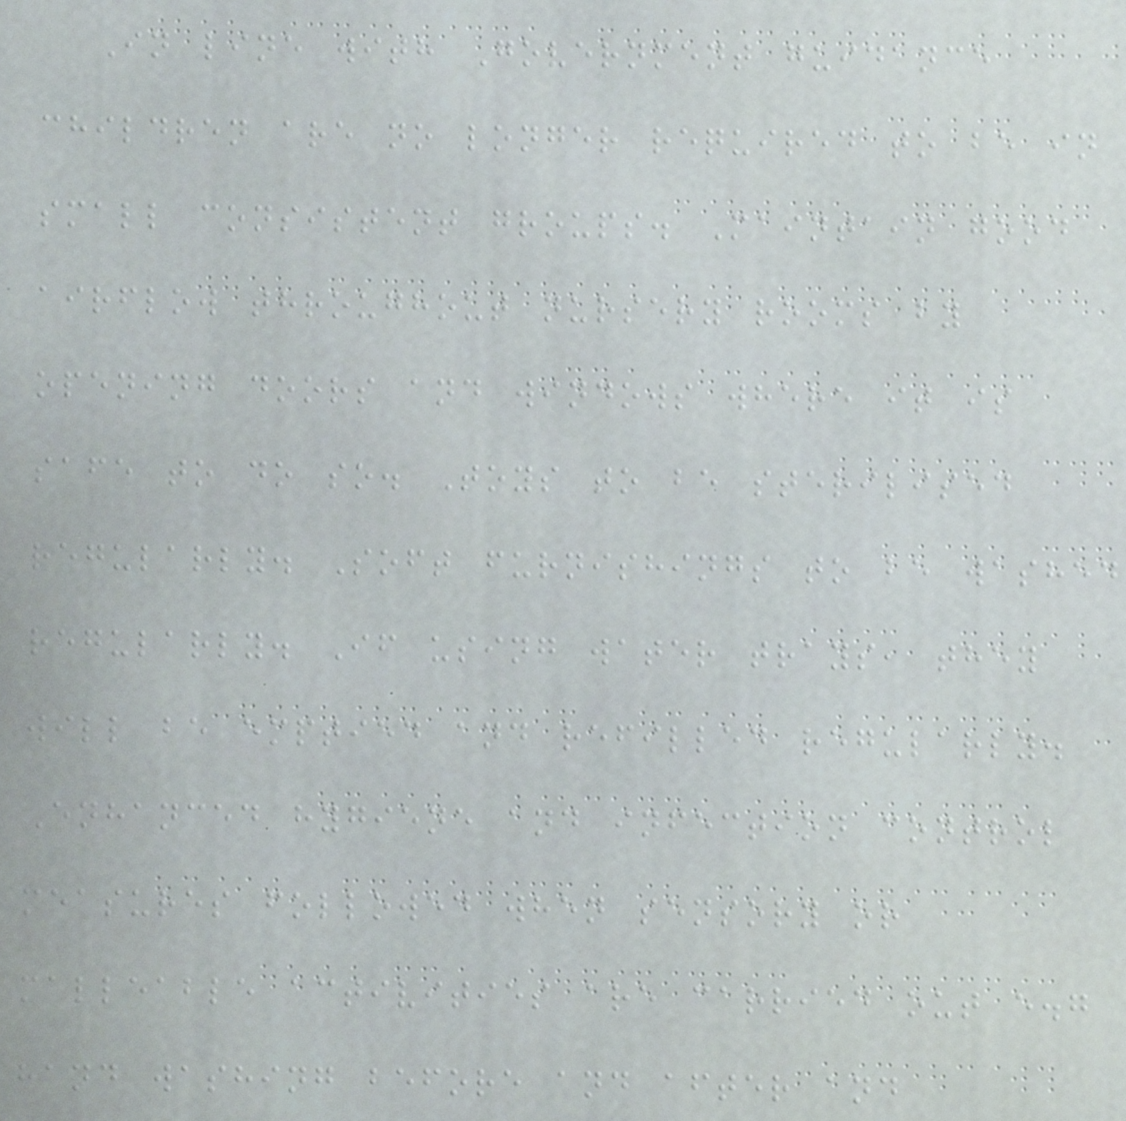In line with Government guidance
children are no longer required to be in
small consistent groups. Maintain good
airflow throughout nursery rooms by
opening doors and windows where it is
safe to do so. Toys to be sterilised
regularly. Soft furnishings to be washed
regularly. If using water trays, they
will be emptied and refilled regularly.
Enhanced hygiene and infection control
measures followed when sensory or
malleable activities are carried out e.g
hand washing before and after and
